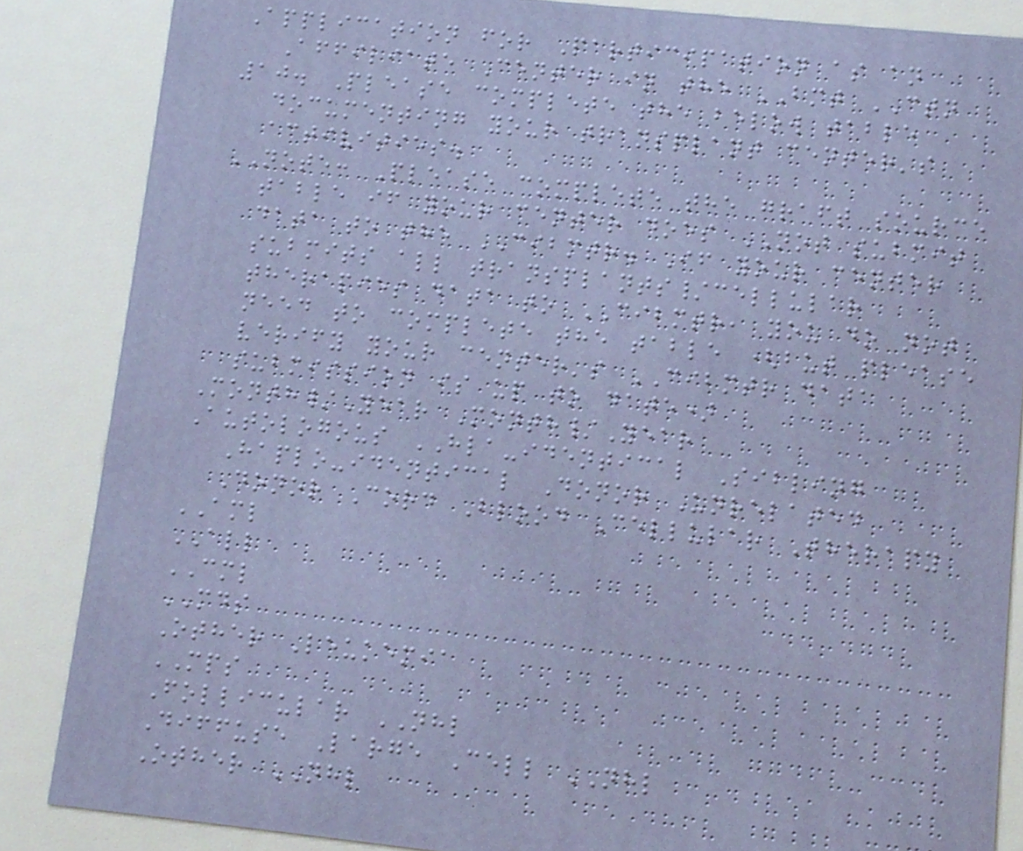Application for Participation as an
Affiliate Center in the BMT CTN
10. Please complete the below table
documenting your transplant center's
activities.
NOTE: Please complete the graft source
table if your center does NOT submit
data to the CIBMTR. If your center
submits all transplants/cellular
therapies data to CIBMTR, you do not
need to complete the table (but please
verify your center's CIBMTR data
submission is up to date)
Month/Year Month/Year
Autologous HLA-identical Sibling
Haplo-identical Donor Unrelated
Donor Cord Blood Cellular Therapy
AML
ALL
CML
MDS
Other Leukemia
MPS
Follicular NHL
Diffuse Large Cell NHL
Other NHL
